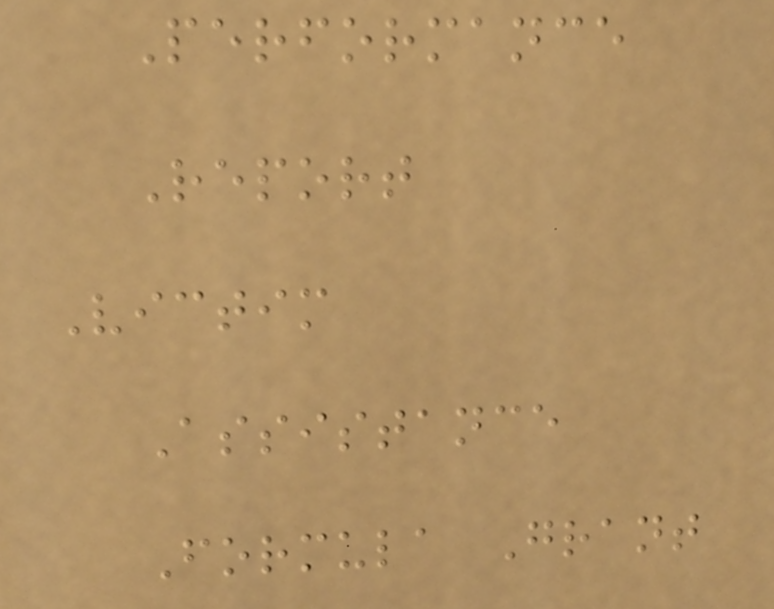Performance
Report
Victim
Assistance
Formula Grant
